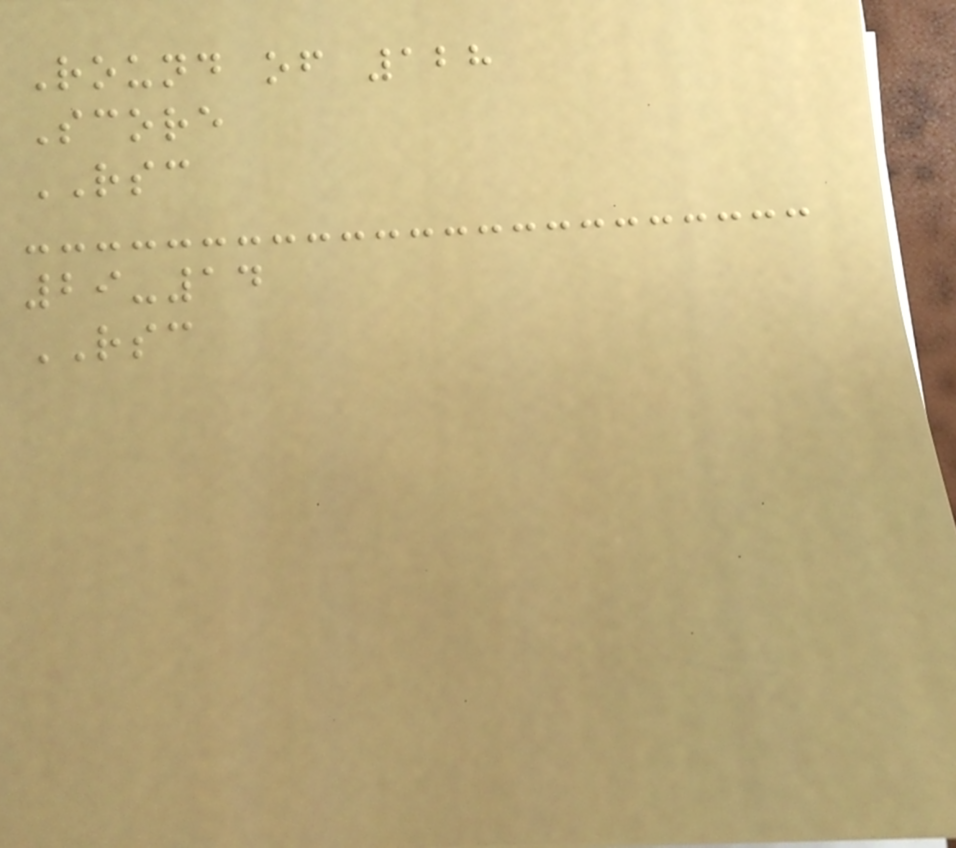Round of 128
Score
RSC
29-14
RSC
